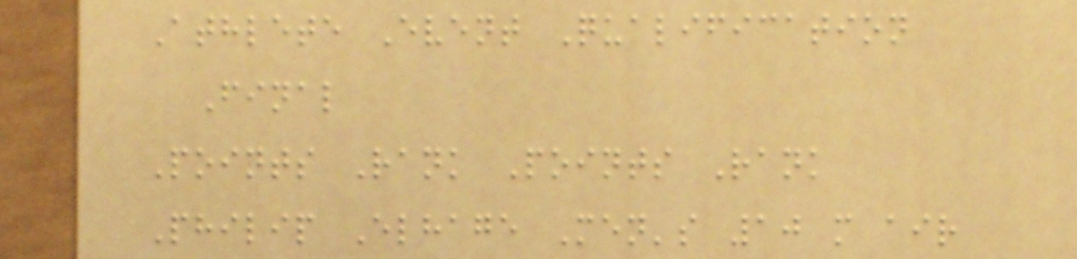Athlete Event Qualification
Final
Points Rank Points Rank
Philip Elhage Men's 10 m air
